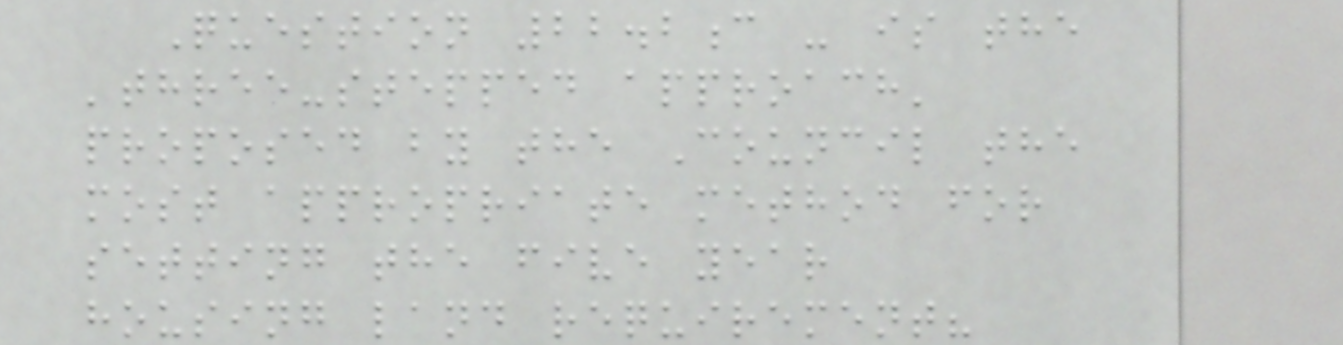Question 22.2c - is the
'three-stepped approach'
proposed by the Council the
most appropriate method for
setting the five year
housing land requirement?
